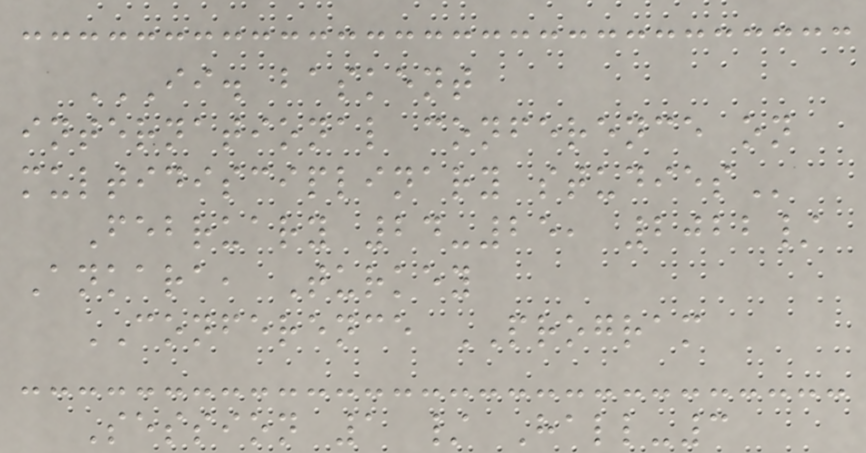II. BASKENT
INTERNATIONAL CONFERENCE ON
MULTIDISCIPLINARY STUDIES
February 24-25, 2022/
Ankara, Turkey
CONFERENCE PROGRAM
Session 1 / Hall-3
